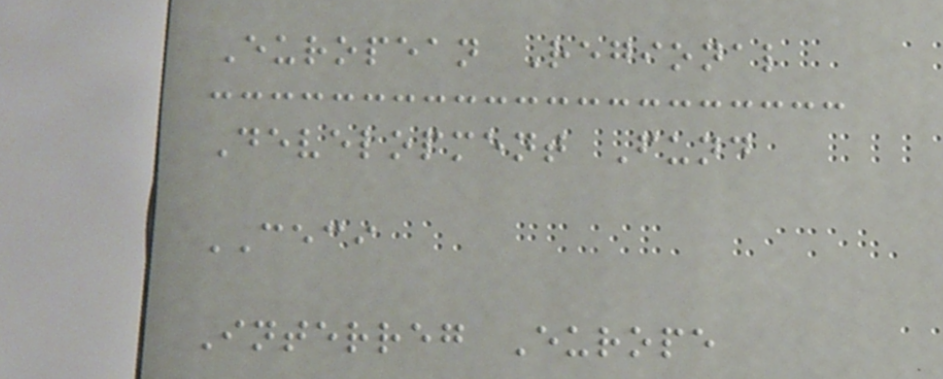European Regional
Development Fund
CECI
Interreg Europe
